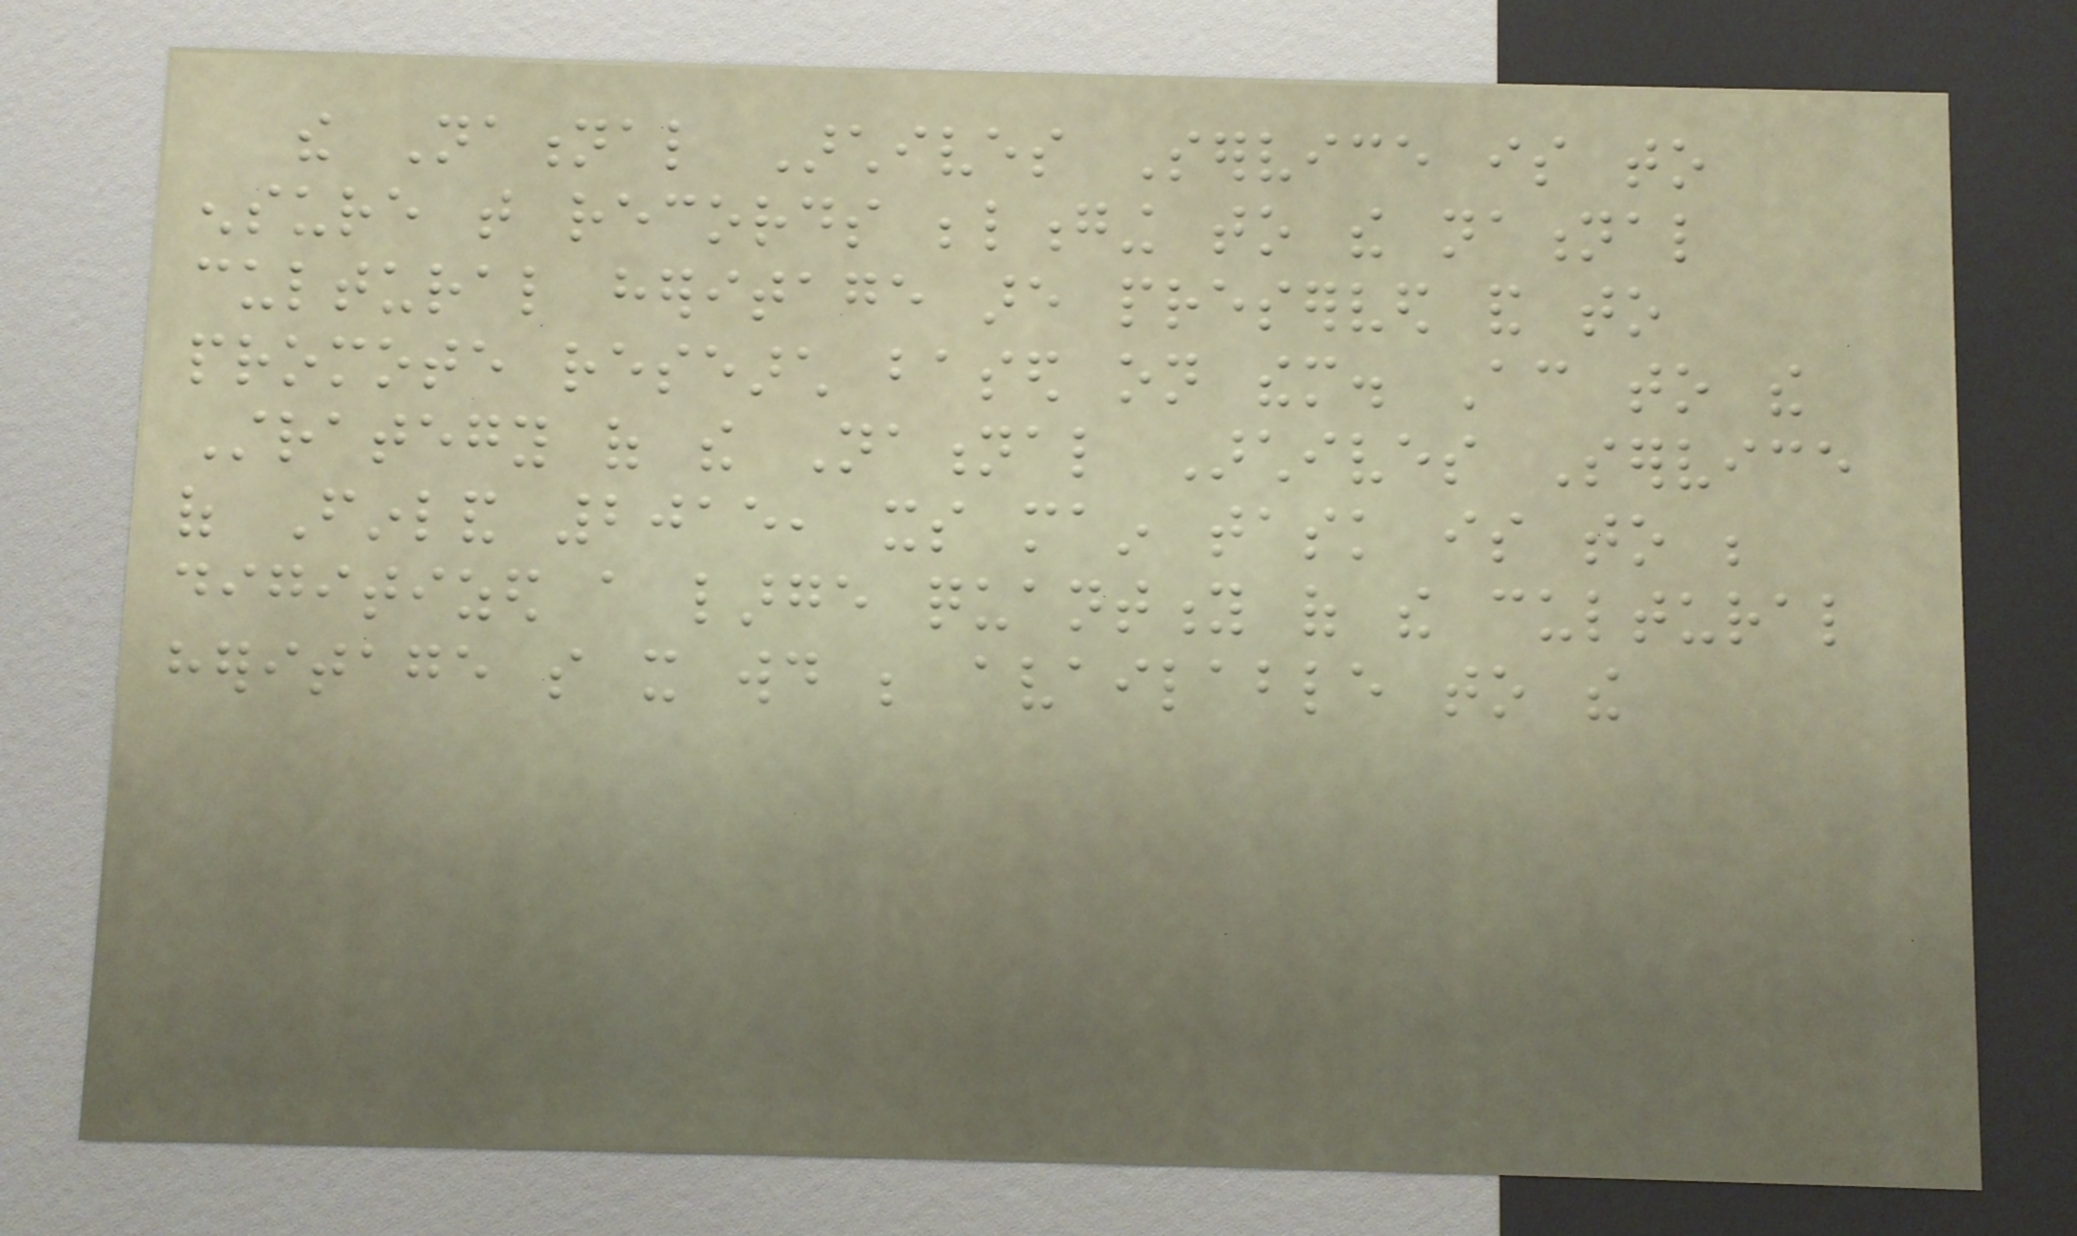the National Archives Service is to
ensure that records belonging to the national
cultural heritage are preserved and to
promote research based on them. According to the
Strategy of the National Archives Service
of Finland 2015, its main task is to be
digitized a large quantity of the cultural
heritage so it would be available to the
